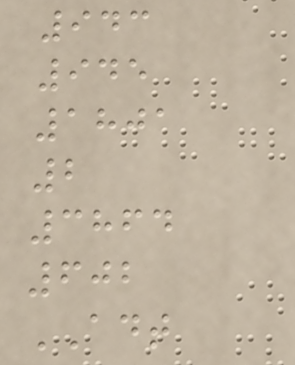943
945
1801
2
3864
602
ADT
